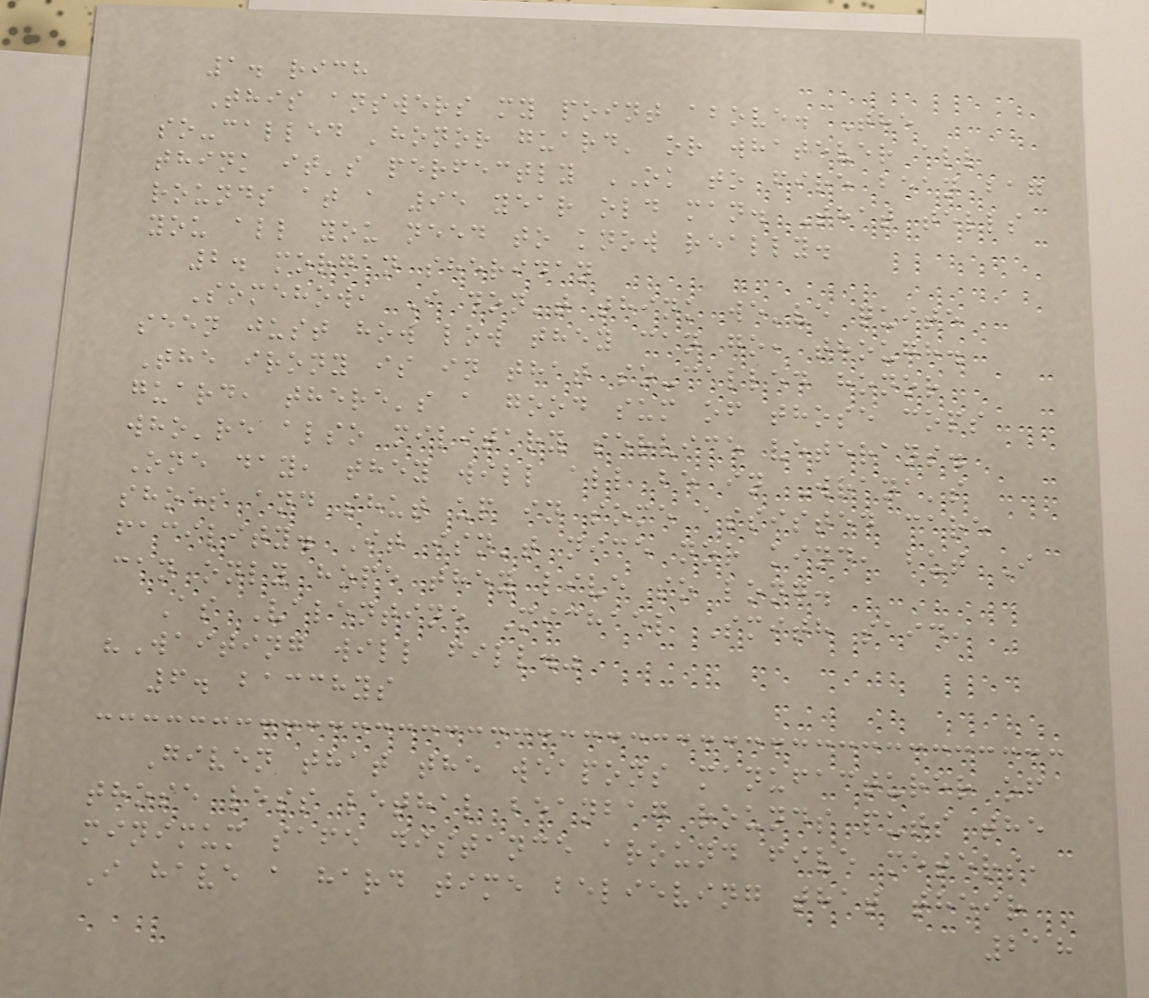1. rich
This answers my point above. The
so-called 'honor guard' or whatever all
think it's perfectly OK to fire bean bag
rounds at a 95 year old man. That tells
you all you need to know really.
2. morgan sheridan
Somehow, I don't think we've quite
seen just how low they can go, though.
The irony is in that so-called honor
guard, there's a good sum of those cops
who're also military service veterans.
One day, they will all be in Wrana's
shoes and shut up in some assisted care
facility. It isn't nice nor kind, but I
can only hope they live so long.
As Valentine Michael Smith said,
"Waiting will fill."
6. bacchys
Given that the weapons manufacturer of
those less lethal beanbag rounds puts the
minimum safe distance around five meters,
I have a hard time believing that their
218
